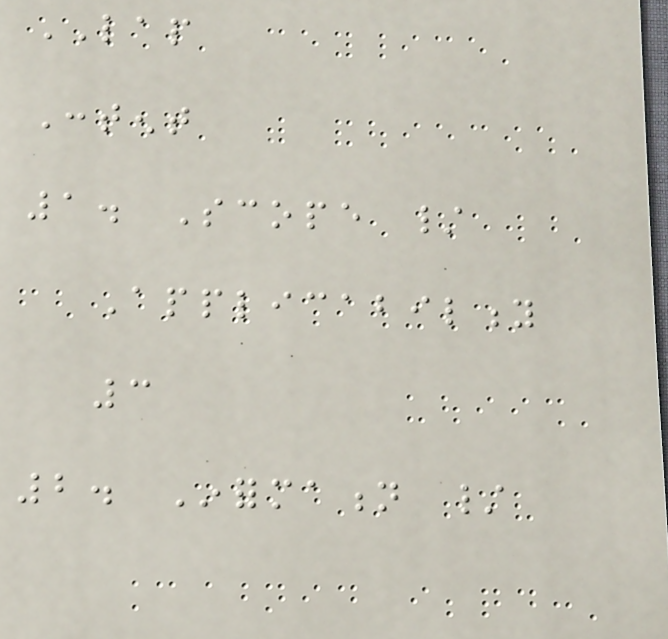LAP
Content
1. Scope /
Applicability
3
2. Information /
